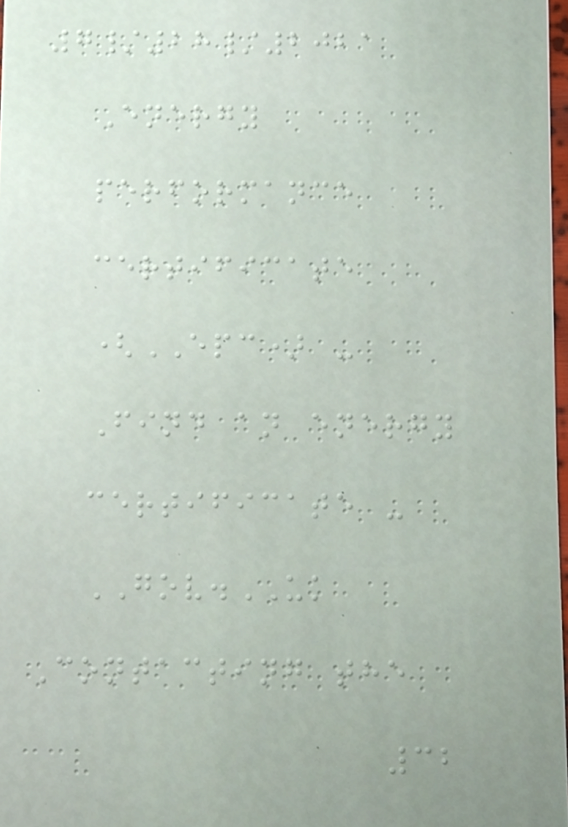7/28/2021
Energy
performance
certificate
(EPC) -
Find an energy
certificate -
GOV.UK
Contacting the
32
